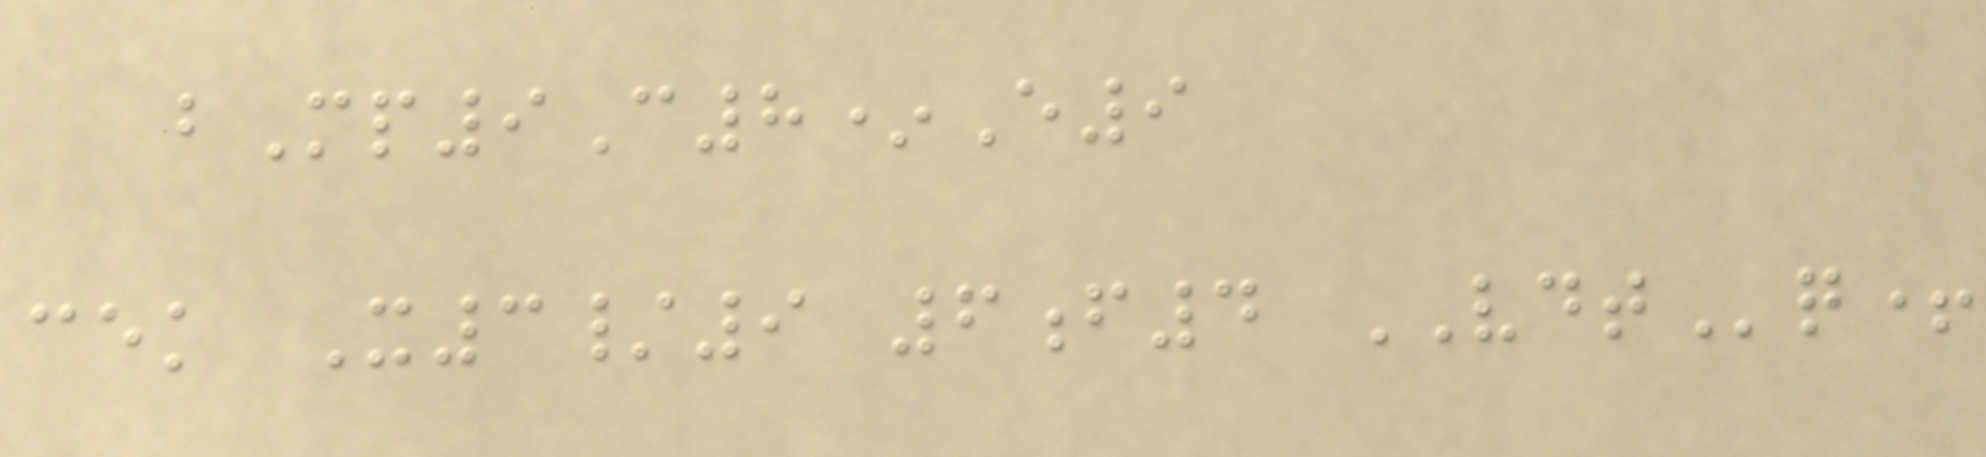bMp9C8*E9
cek X3/9 6f4 VDTq+
